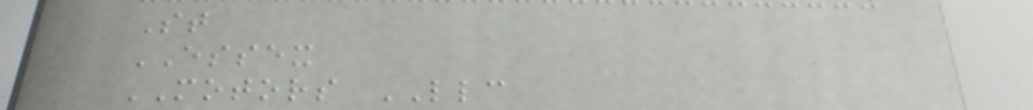St
ESSEX
MOTORS LLC
